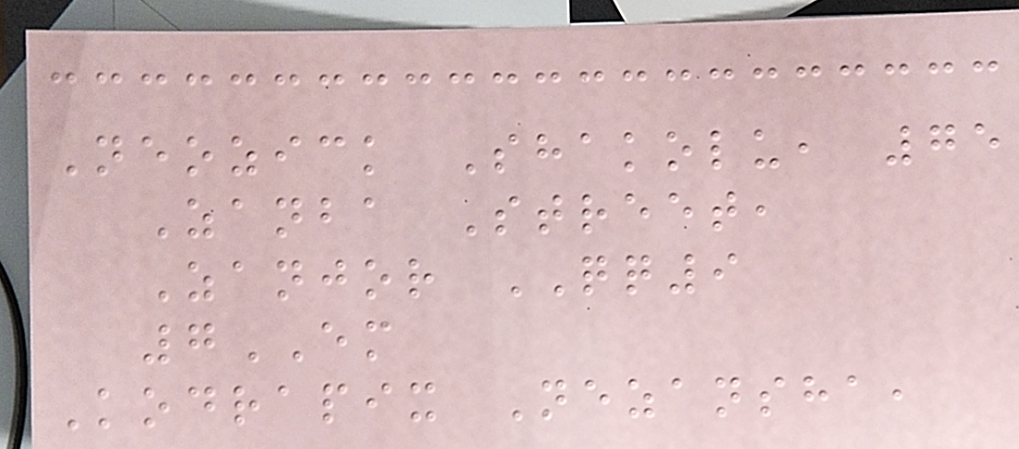Neozick Shakolu, 75
Zanba Street,
Zanjor QQ9
7EM
Kodrapix Nezansha,
